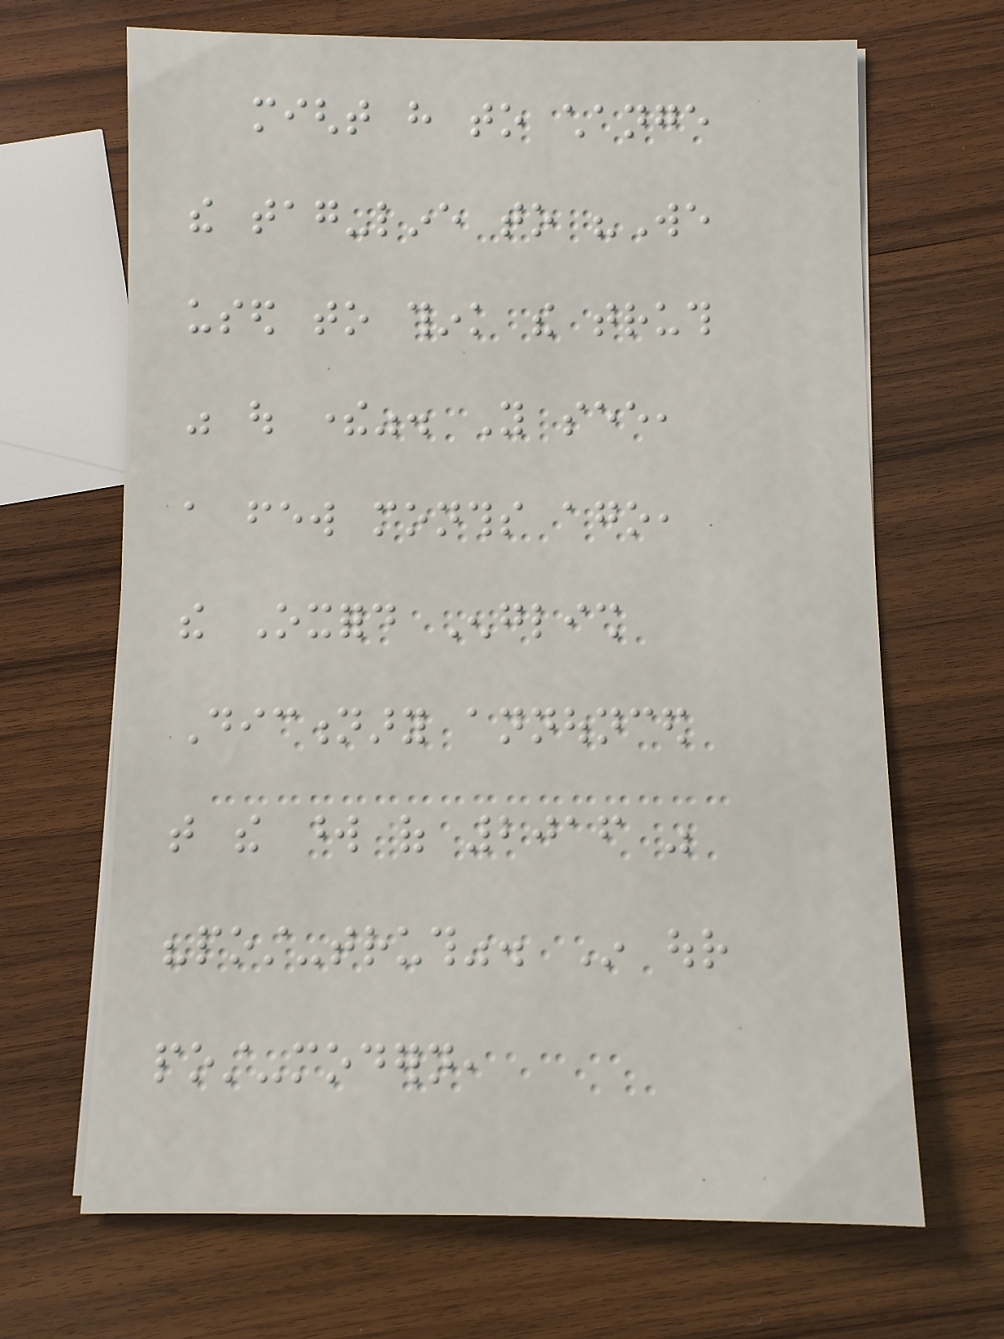might have to change
the tag-line to "We
used to think the truth
was out there". You see,
a few months ago,
the Oxford English
Dictionary announced
that the word of 2016 was
"post-truth". In our
post-modern,
